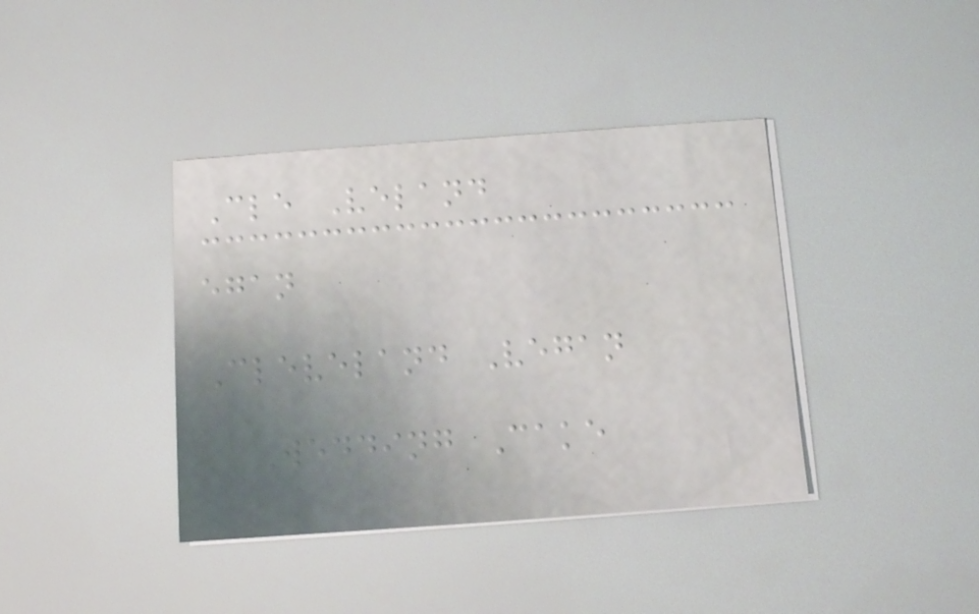Cle Veland
egan
Cleveland Vegan
Wedding Cake
